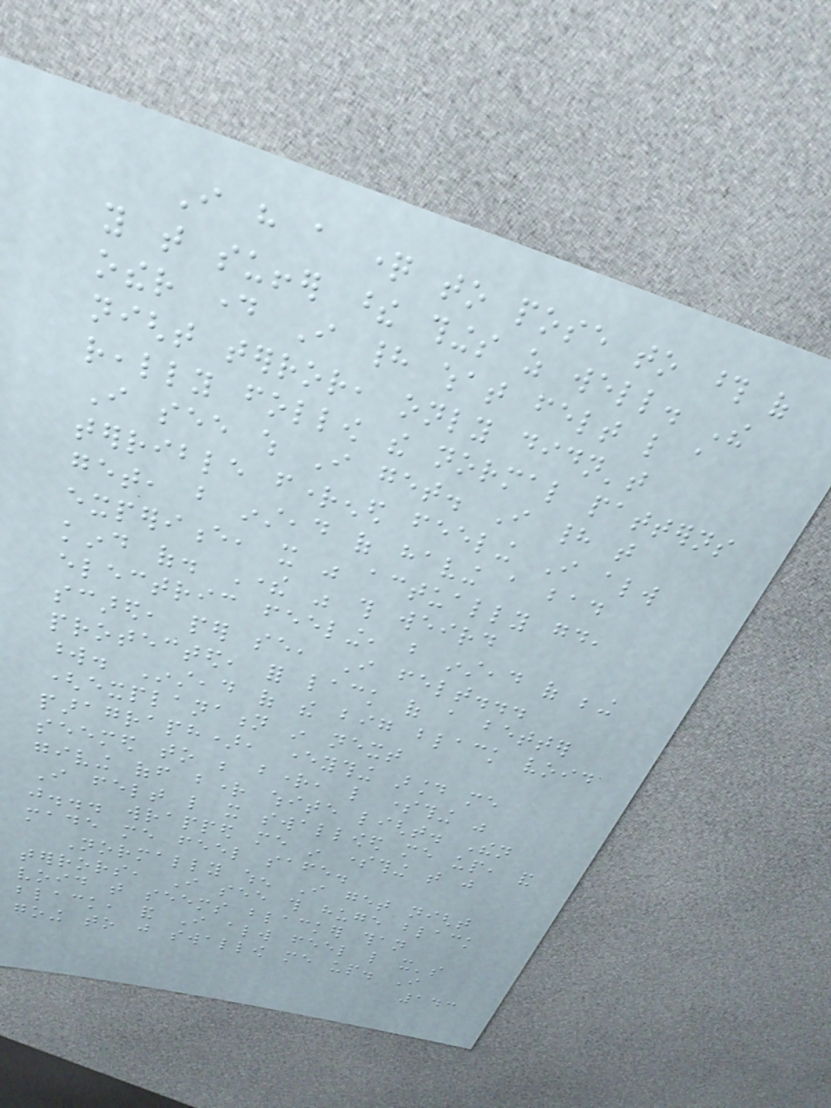I have a question to pose to those of
you that suffer these things as well. The
other day I had what felt like a
night terror, only didn't
really follow the normal patterns
I see which I get. I had that
terrible frightened feeling I always
get, but instead of having a bad
experience, it was actually good,
kind of. There was this weird
electric feeling, but instead of being
scared, per se, I felt...
protected, for lack of a better
word. Instead of the big black void
(explanation in next
paragraph), everything around me
seemed to be bright, like something was
giving off bright white light. Then
I felt like it swallowed me up, and
just... wrapped me in something that just
made me feel safe.
Normally when I get night
terrors, I see this huge black
void that seems blacker than
black, and I always feel like it's
going to just swallow me up. I
143
